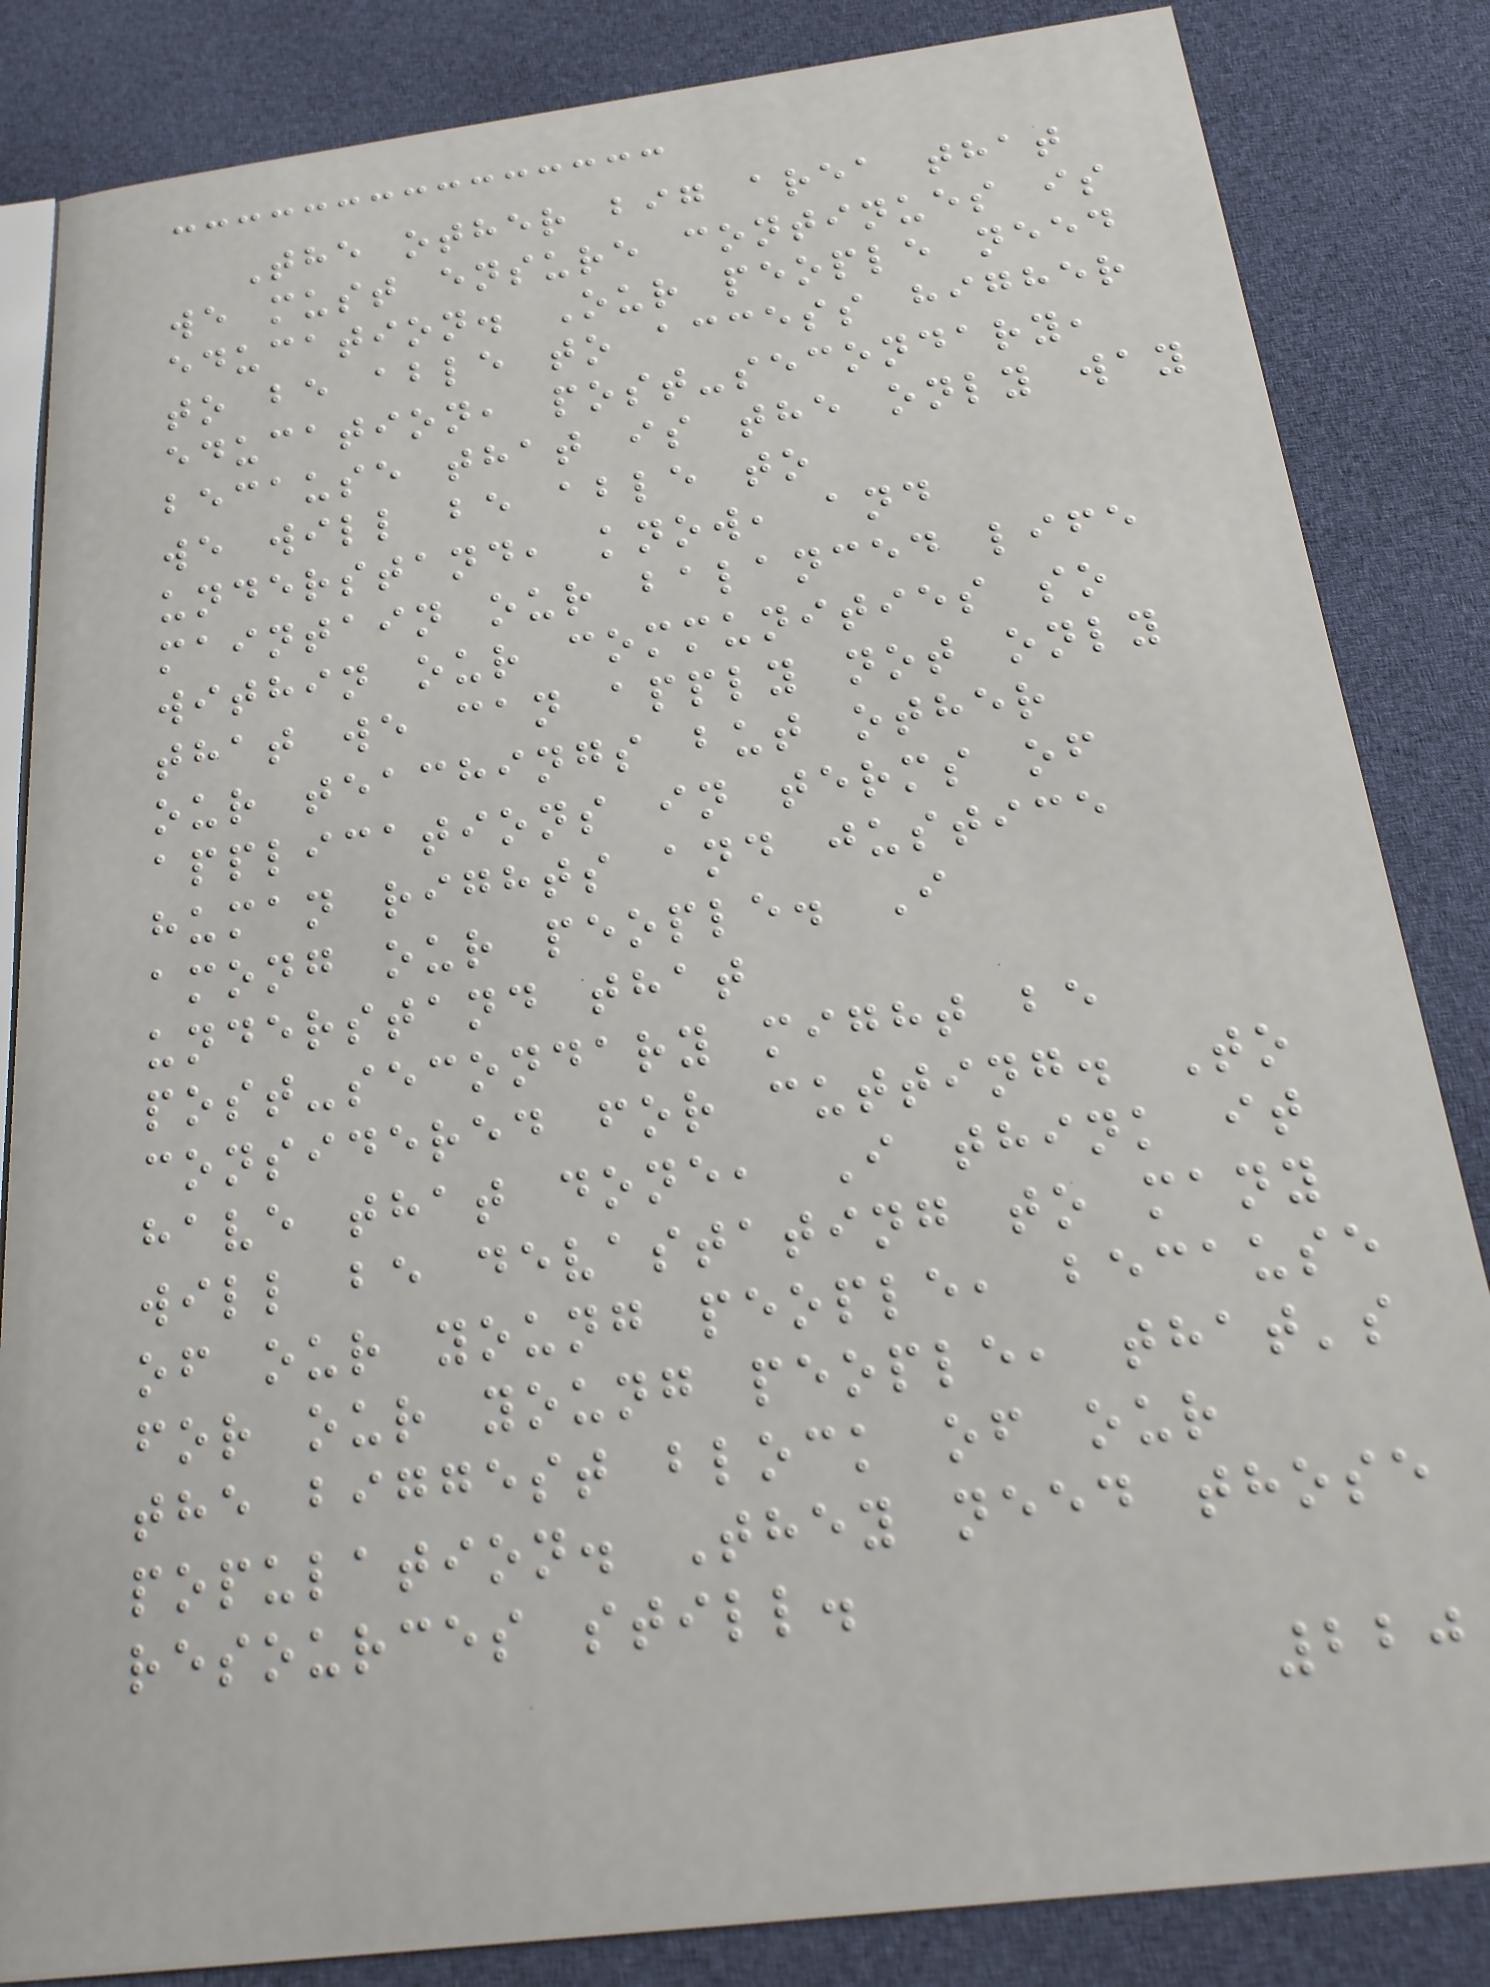The other big area that
we must ensure continues is
education. Our people need
to be able to access higher
education, post-secondary,
because that is the only way
we will be able to
understand, know, and
maintain our balanced life
within our communities so
that we can apply not only
our teachings but other
applications in terms of
human rights and justice
among our people. I
understand that
post-secondary might be
considered for cutting. To
have that done, I think it
will be devastating to many
of our young people, because
for our young people, that's
the biggest block of our
population. They need those
resources still.
220
